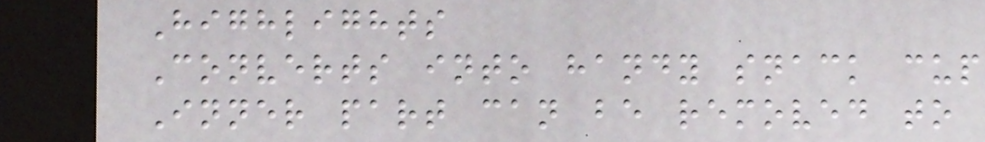Highlights
Converts into handy snack cup
Inner part can be removed to
